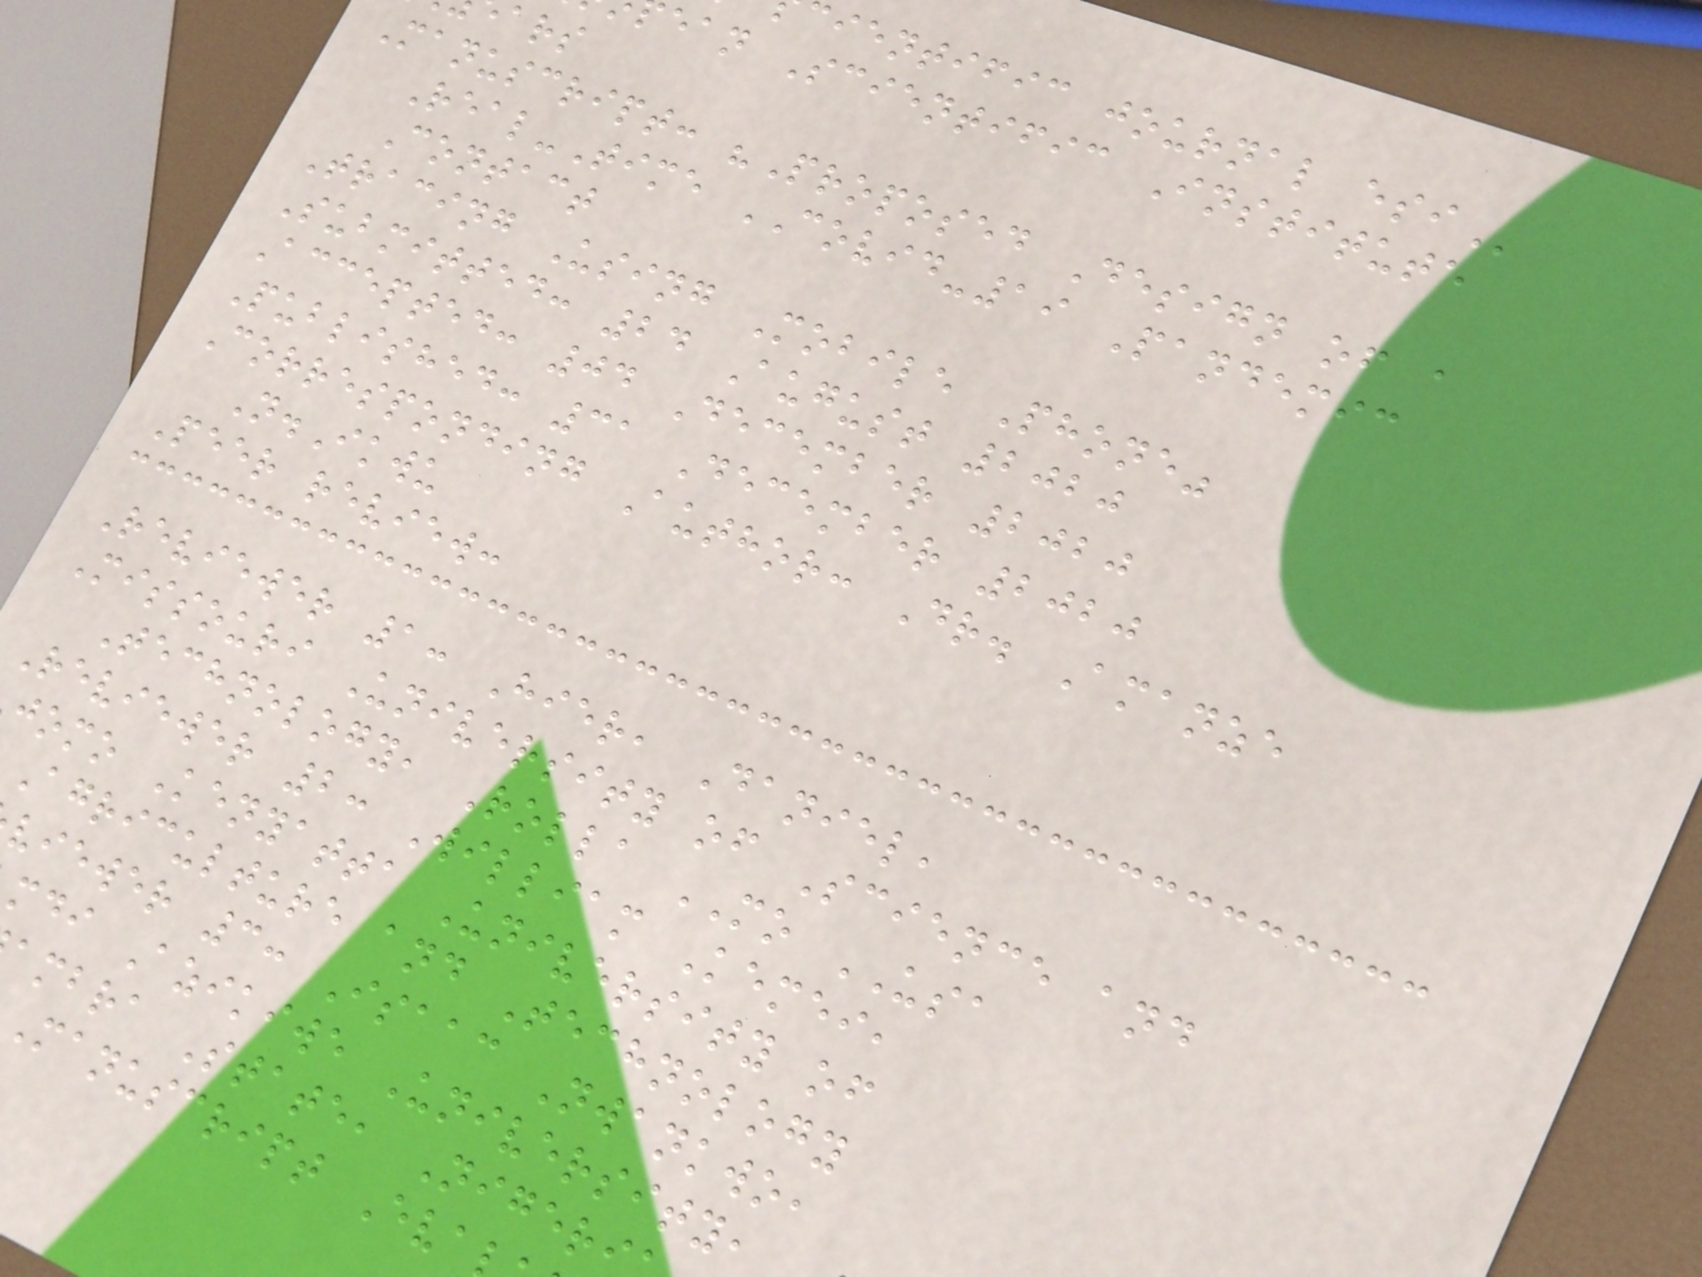cientific journal
ean Scientific Institute
Manuscript: "Proposed Design of a
Real-Time COVID-19 Pandemic
Contact
Tracing Using Mobile Phone"
Submitted: 24 August 2020
Accepted: 04 December 2020
Published: 31 December 2020
Corresponding Author: Dr. Amanze
N.Ikwu
Peer review:
Reviewer 1: Hier, Daniel,
Missouri University of Science and
Technology, Rolla MO USA
Reviewer 2: William Kemei,
jomo Kenyatta University of
Agriculture and Technology
viewer 3: Isaac Nwankwo,
mdi Azikiwe University,
ambra State, Niger
Manuscript Eva
